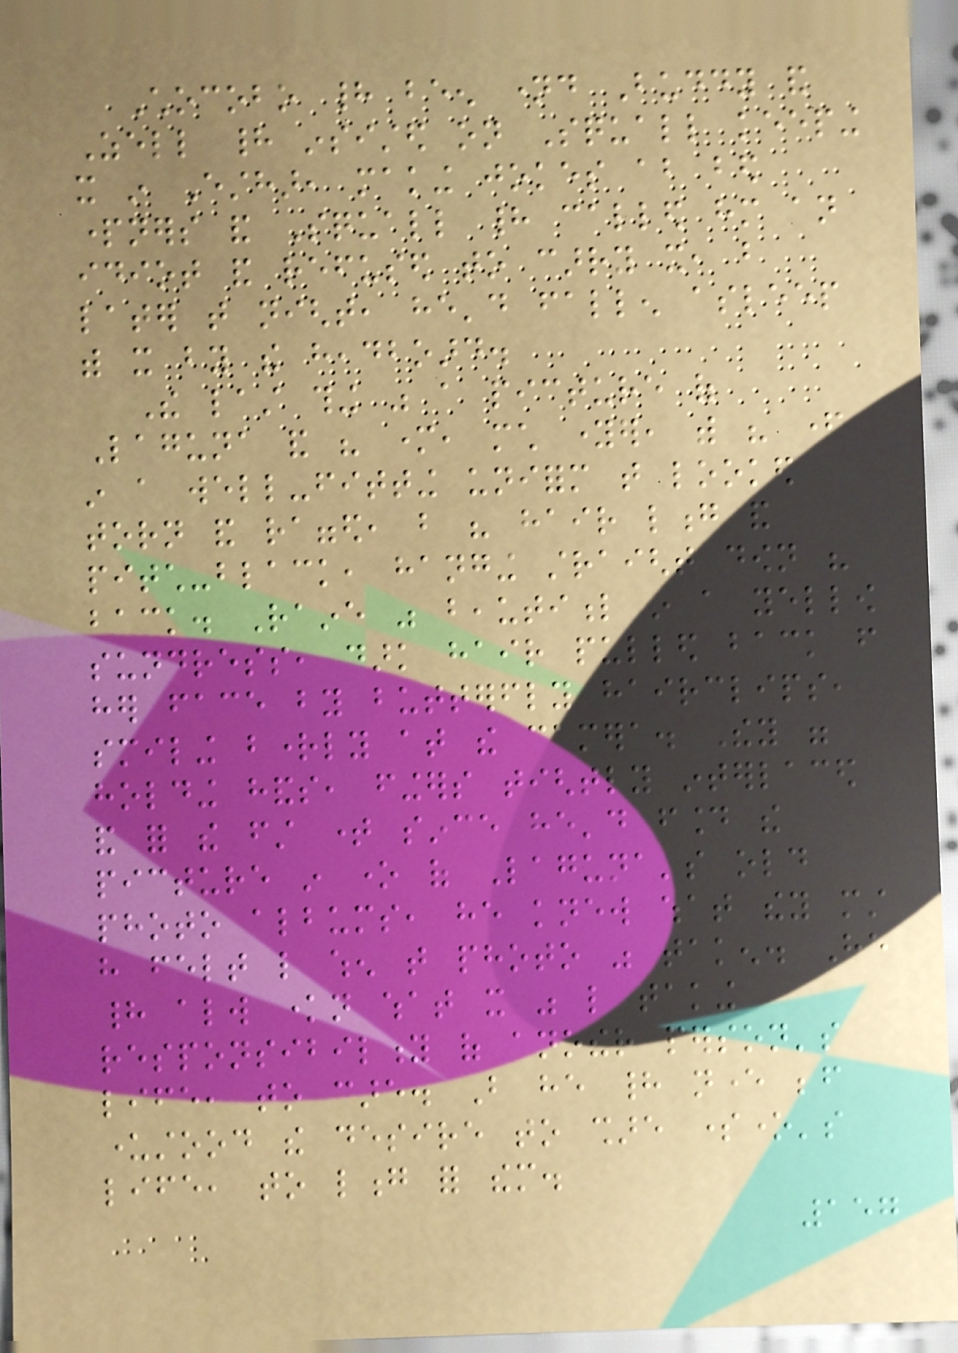Chocobo had been named Buddy and
Zell had insisted on Squall keeping
it in Esthar, making jokes about bed
partners and Squall had called him an
idiot and refused to carry it, but
later that night, he'd fallen asleep
with it by the headboard.
The last thing was a picture of
Laguna and his mother, much younger, with his father
in a well-fitting uniform that looked
torn and ragged, but his hair long and
pitch-black, hanging straight down his
back. Raine was beautiful in a yellow
sundress, dark hair pulled back from
her face by butterfly hairclips,
smiling brightly at the camera. They were
holding hands, fingers tightly interlaced
and for the first time since he'd found the
picture in one of Laguna's old
photo albums, he knew what they must
have felt like when that photo was taken. He
had always known what it was like taking
responsibility of another person's
life, to care. But he had never before
understood the desire to share someone's
life, to long for them.
157
